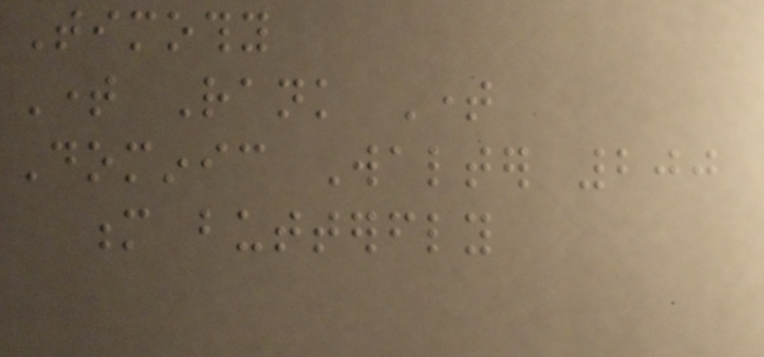Timothy
Time Rank Time
Dominic Walter 200
m butterfly
